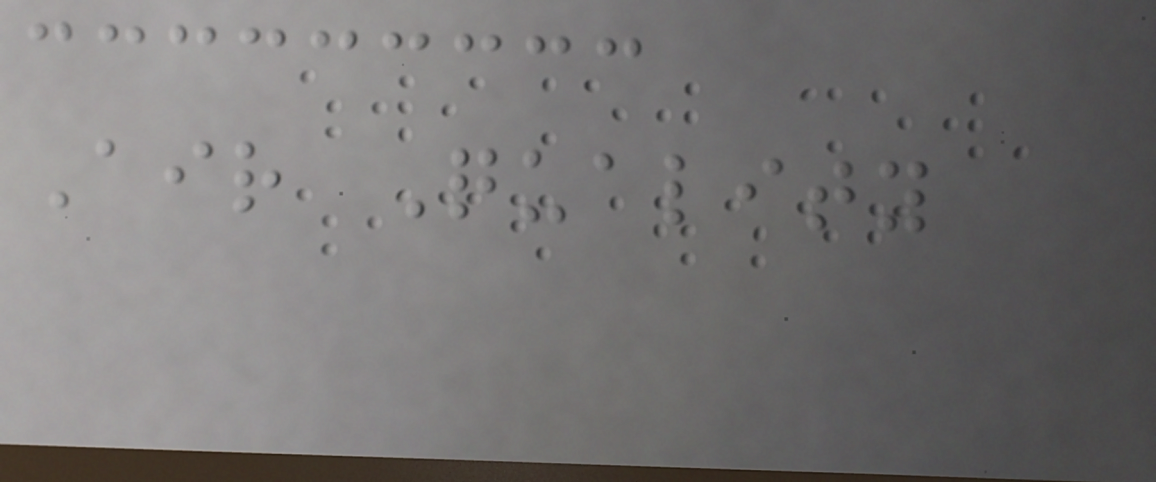Air Quality
